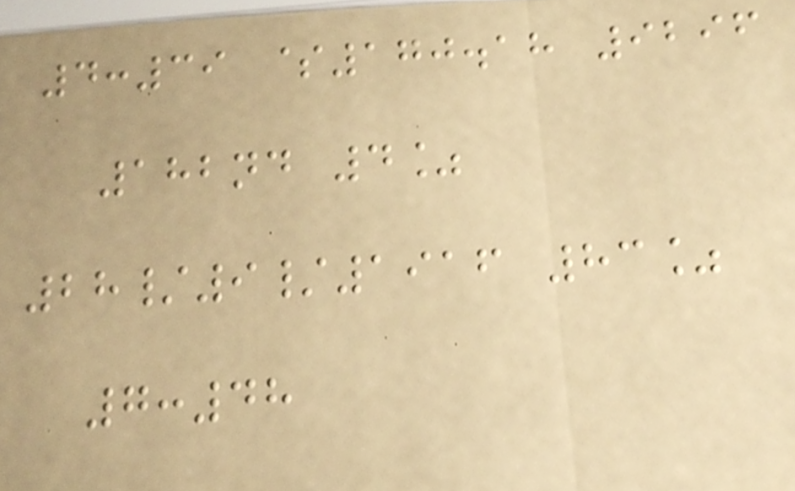4:39 $170.18 9296
182nd 4%
28/9/1916 83%
7:48
